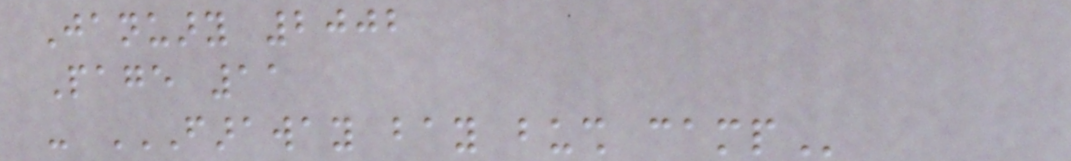January 2002
Page 11
- FARAWAY BAY BUSH CAMP
